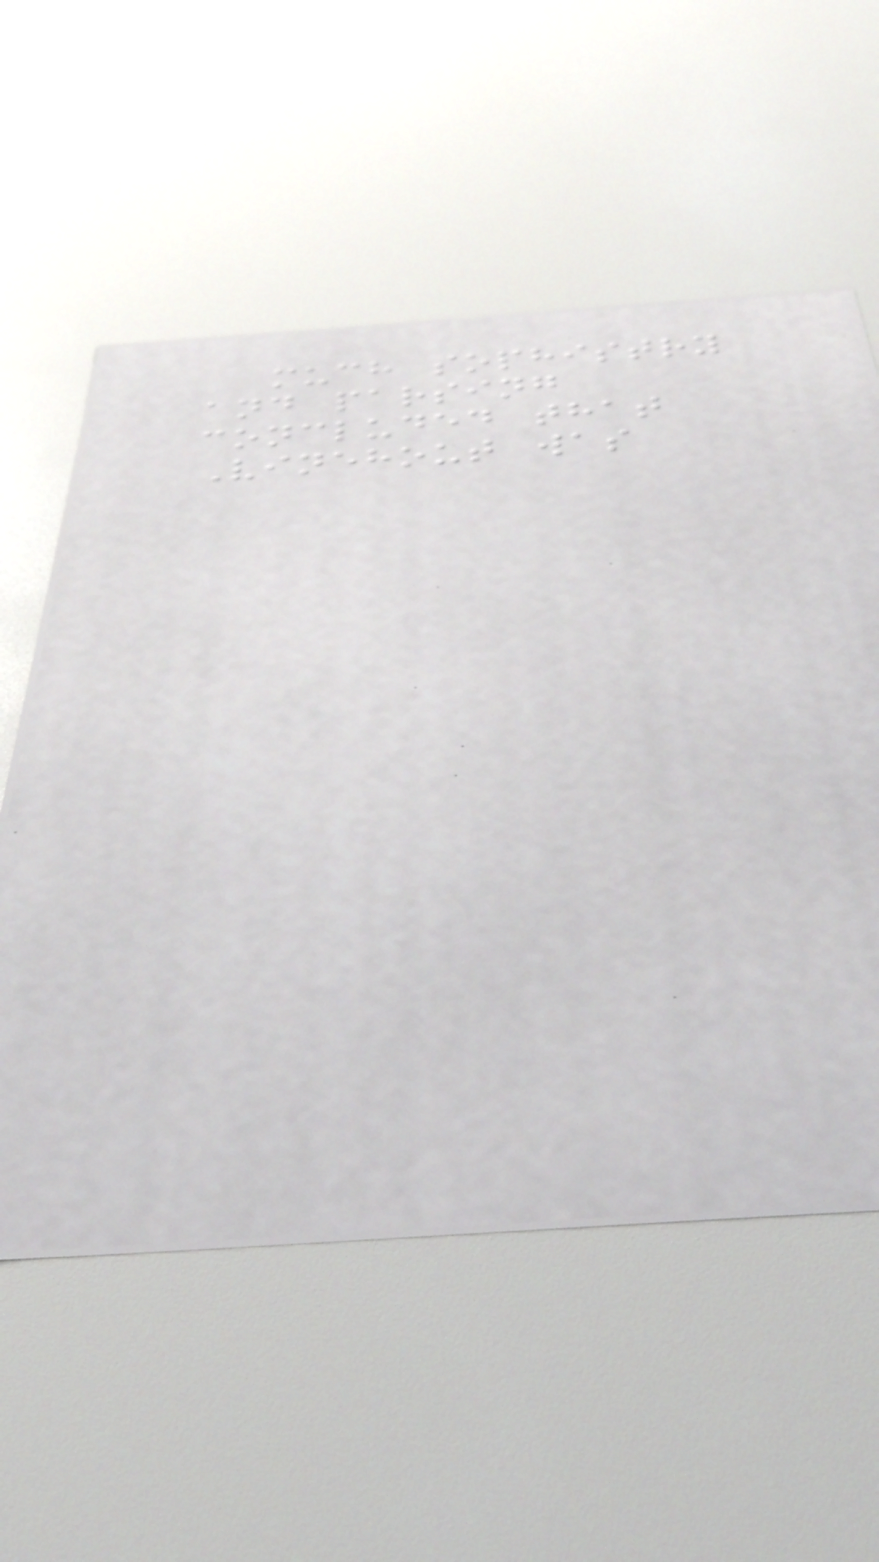much sophistry
and parsing
concluded that
Vinehout was
